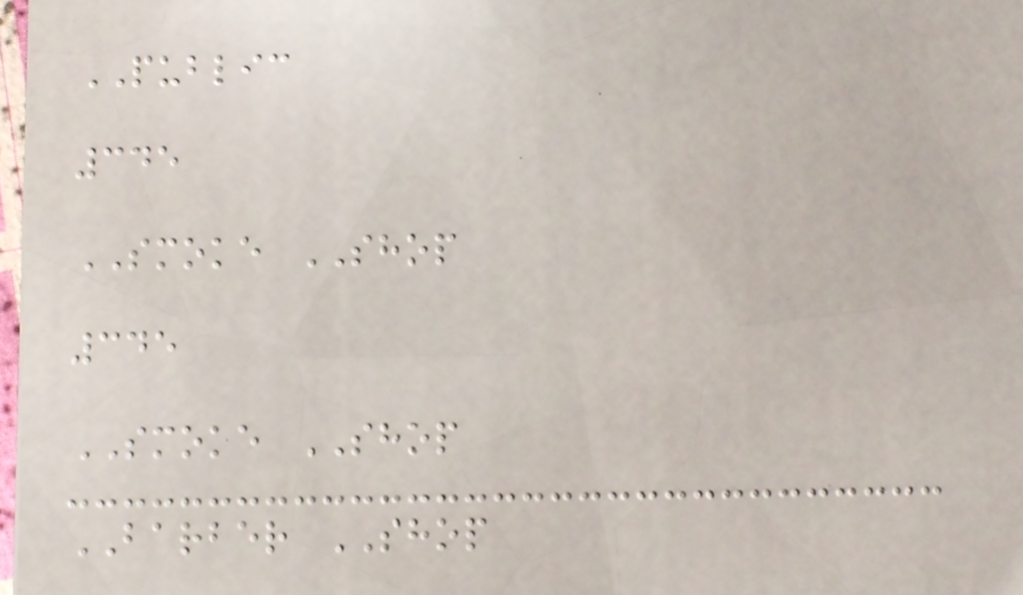PUBLIC
345
SMOKE SHOP
345
SMOKE SHOP
BARBER SHOP
